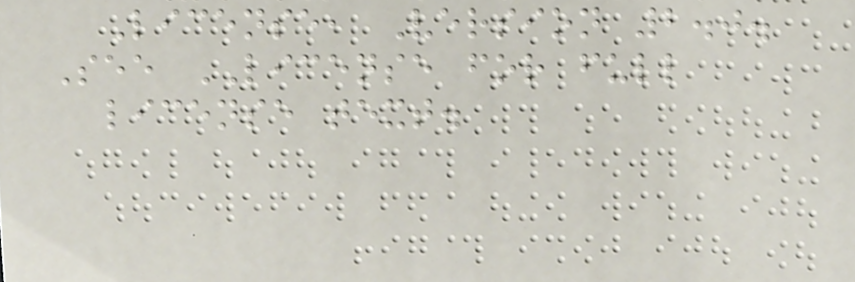License, Version 2.0.
See LICENSE for full
license text.
